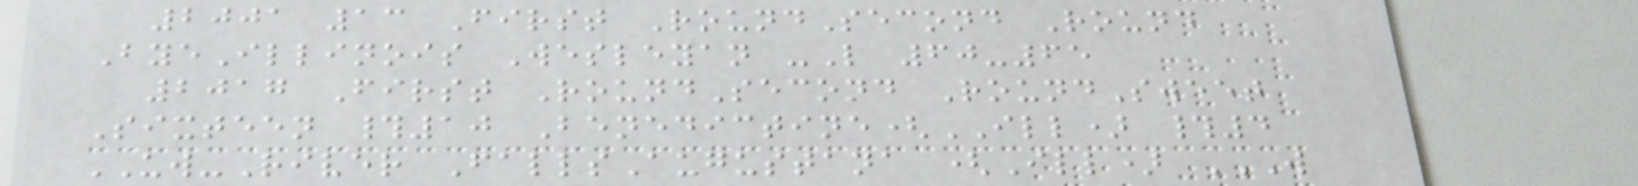2001 13 First RoundSecond Round
ByeIllinois Wesleyan -L 60-65
2017 First RoundSecond RoundSweet
Sixteen #10 Benedictine(ILL) #4
UW-River FallsAugustana (Ill) W
